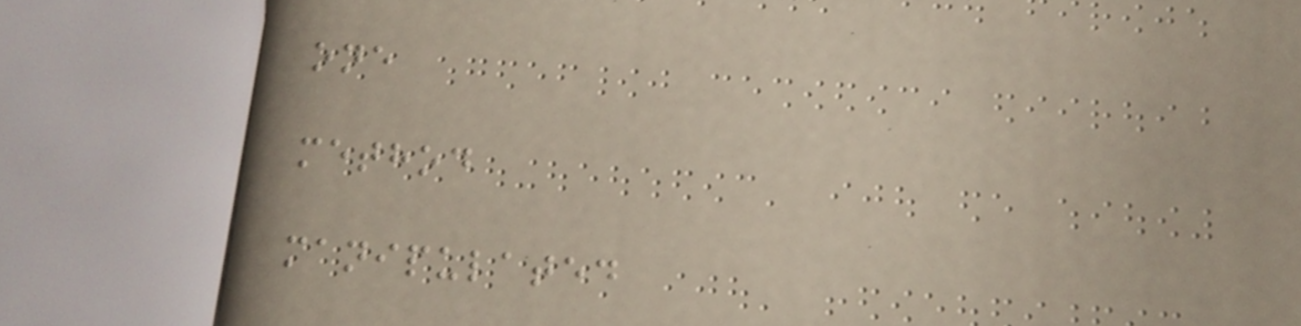one
method
manipulated
